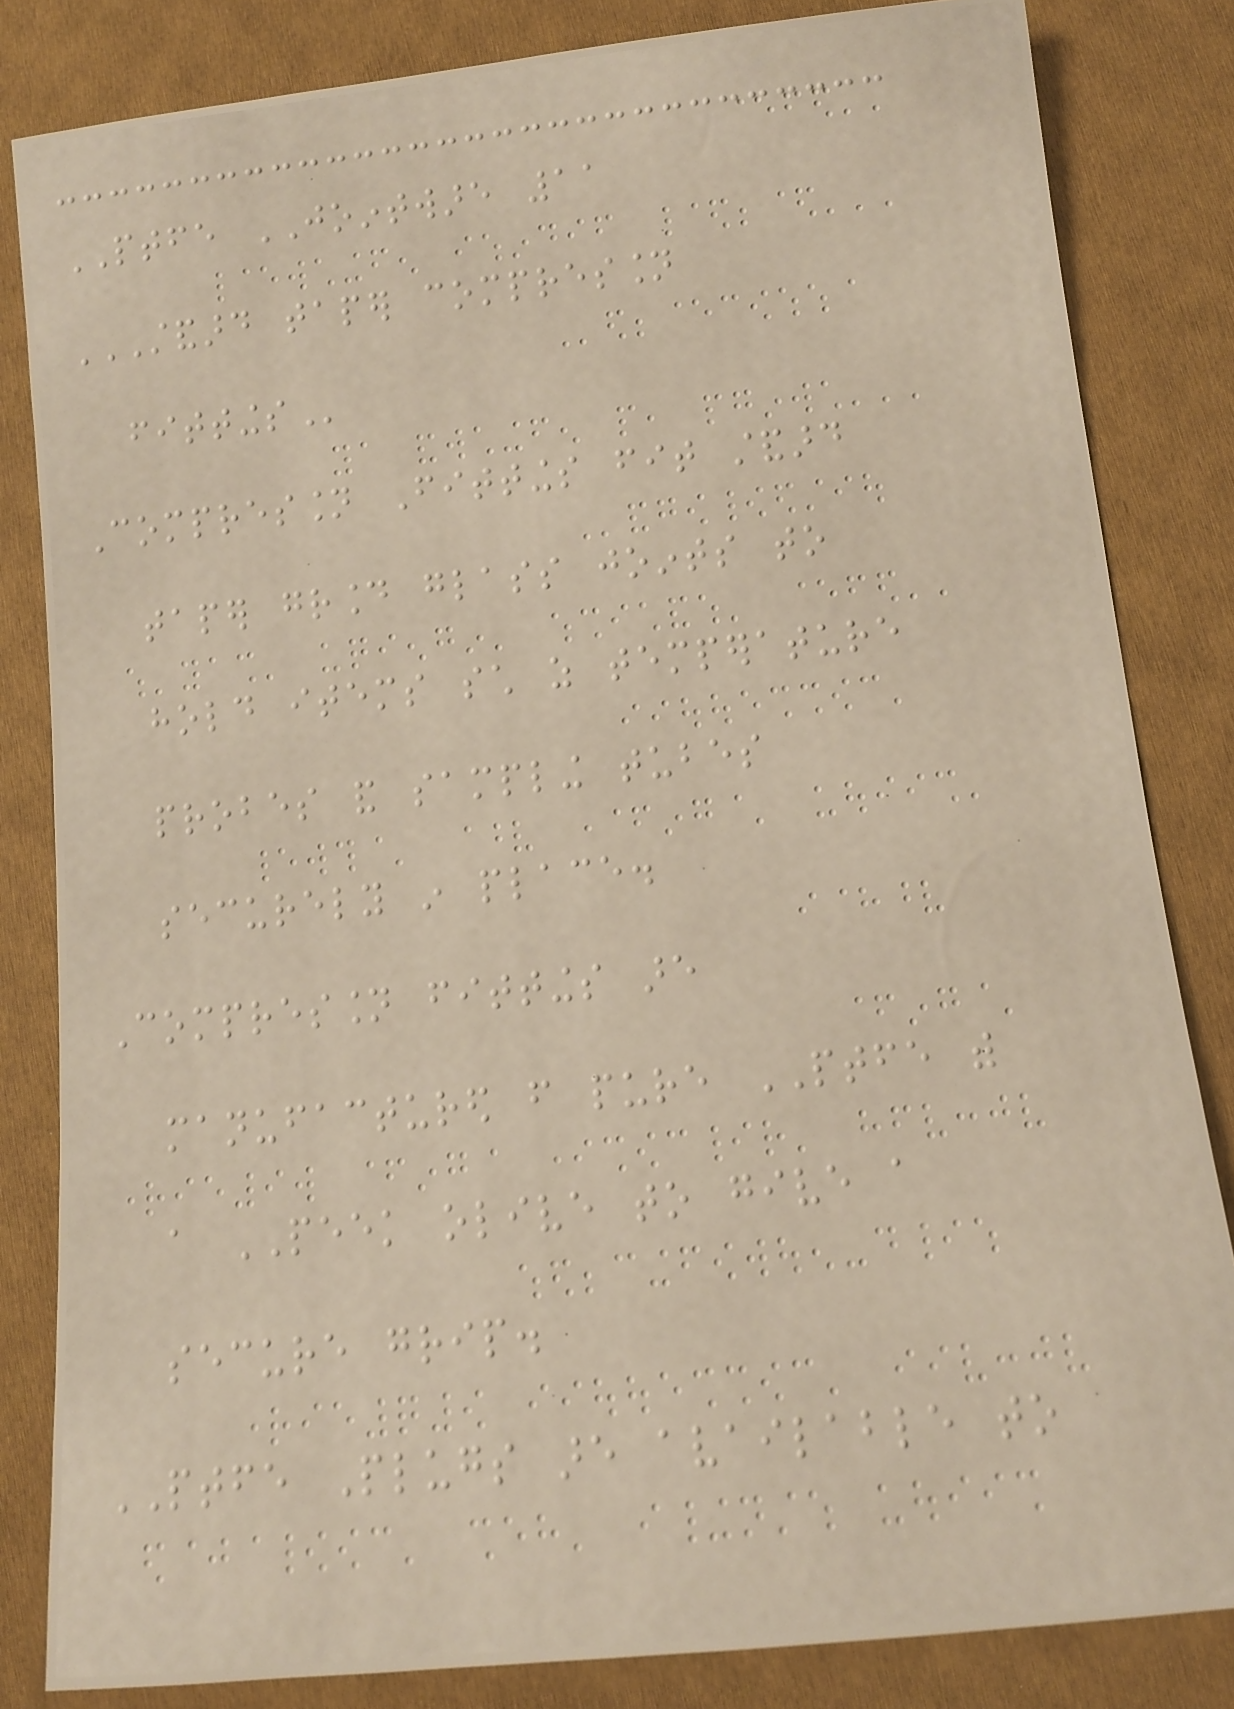PTFE JOINTWARE 11
STANDARD TAPER COMPRESSION
FITTINGS
Compression Fittings fit standard
taper ground glass joints to
hold items such as temperature
probes and sampling tubes
securely in place.
Compression fittings are
manufactured from pure PTFE with
a PEEK olive to give a
secure grip.
PTFE Plugs are available to
